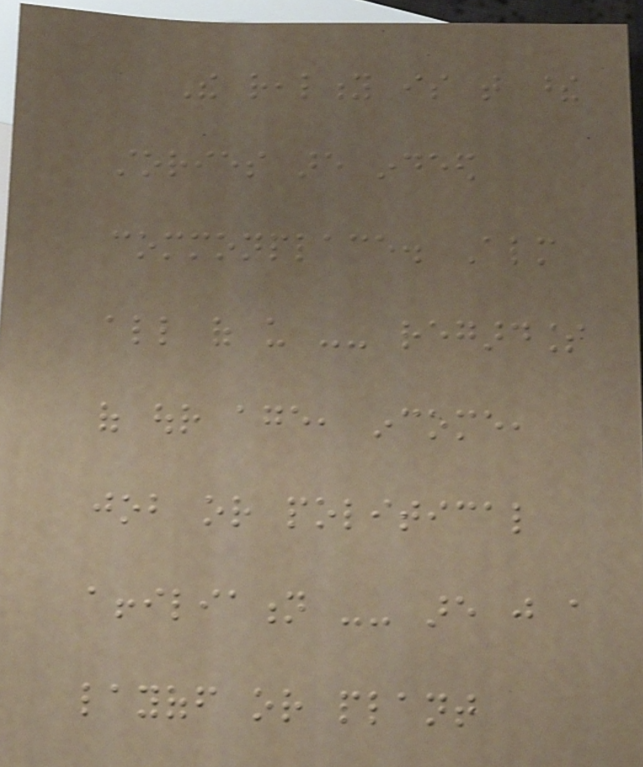The reality is that these
stories are indeed
commonplace. Almost
all of us -- regardless
of our age, income,
job or political
affiliation -- are just a
layoff or plant
